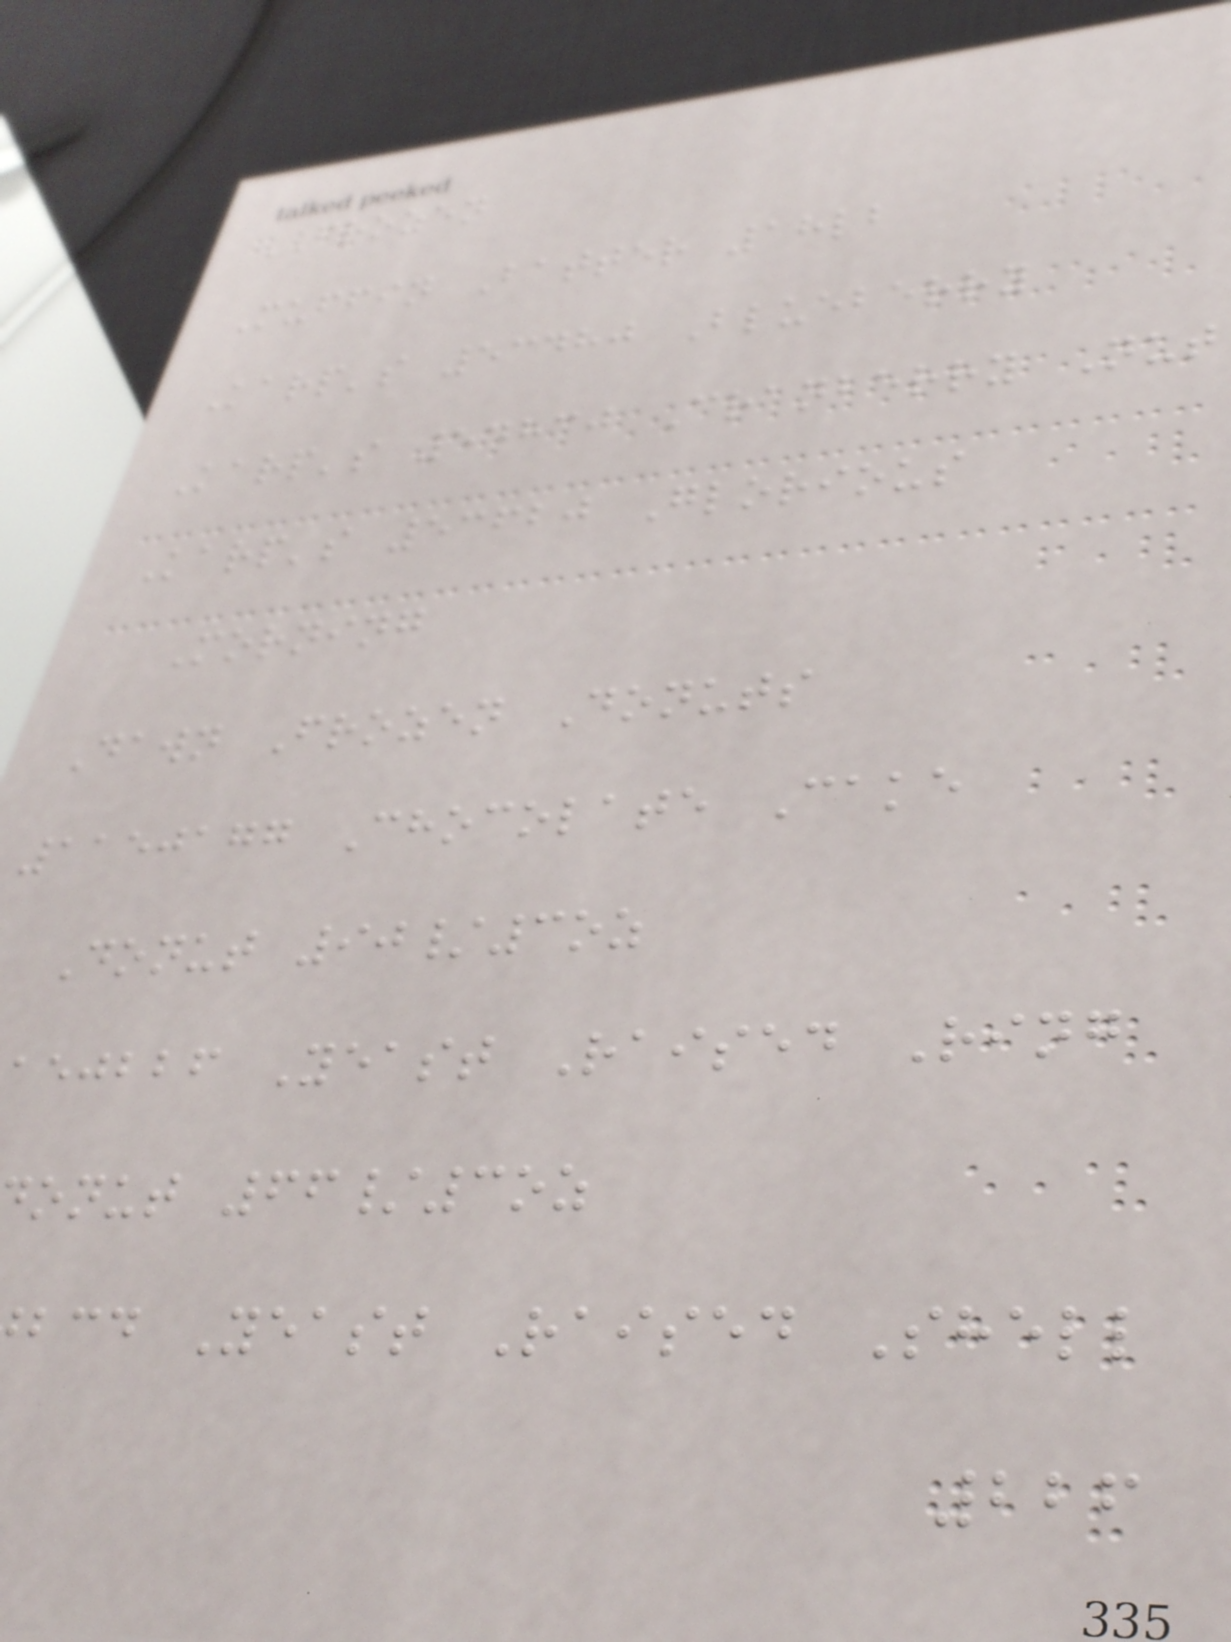FROZEN
Muffin Batter 18lb
Karp's 53480 Blueberry
Karp's 54830 Cranberry Nut
Karp's 53620 Glorious
Morning
Dawn Frozen Donuts
1150177 Chocolate Cake
Donut 90/3oz
aejbbf Yeast Raised Ring
onut 66/3oz
bcd Yeast Raised Shell
226
